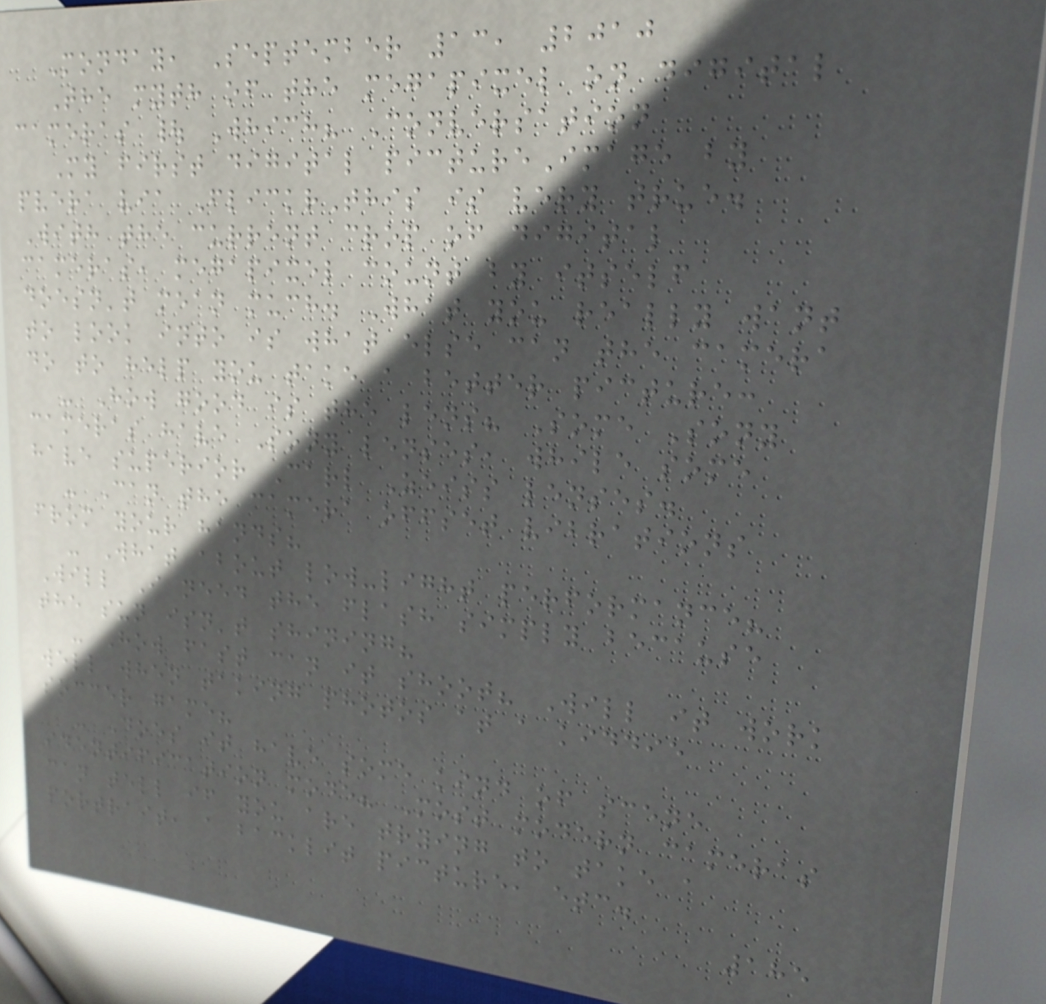Monday, September 13, 2010
The myth of the megapixel on digital
cameras | Which? Conversation
My first digital pictureImage by
pvera via FlickrThis is very true.
With the current crop of digital
cameras, megapixel count by itself
doesn't mean much. What you really want
to look into is what else can the camera
do to help you take a better picture:
- How good is the lens? Some Sony
cameras have Sony lenses, while some
have superior Carl Zeiss lenses.
- Can the camera offset vibrations
from your hands?
- What about low-light performance?
Will I need the flash simply because
the sun isn't shining?
- How fast can it shoot? Will it work
well when taking photos at a kiddie
soccer game?
- Does it have some kind of scene
identification mode? Most modern cameras
can tell if you are trying to take a
portrait, a backlit picture, etc.
185
